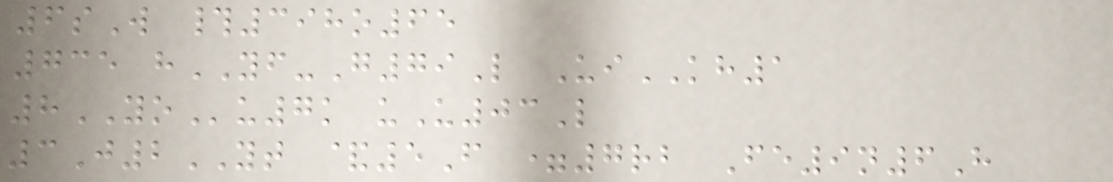6sW #398o65
735 hYF-G79L UiKH1
8YOu7k uU03L
3J2YT &5F =7rb Fe9n6H
